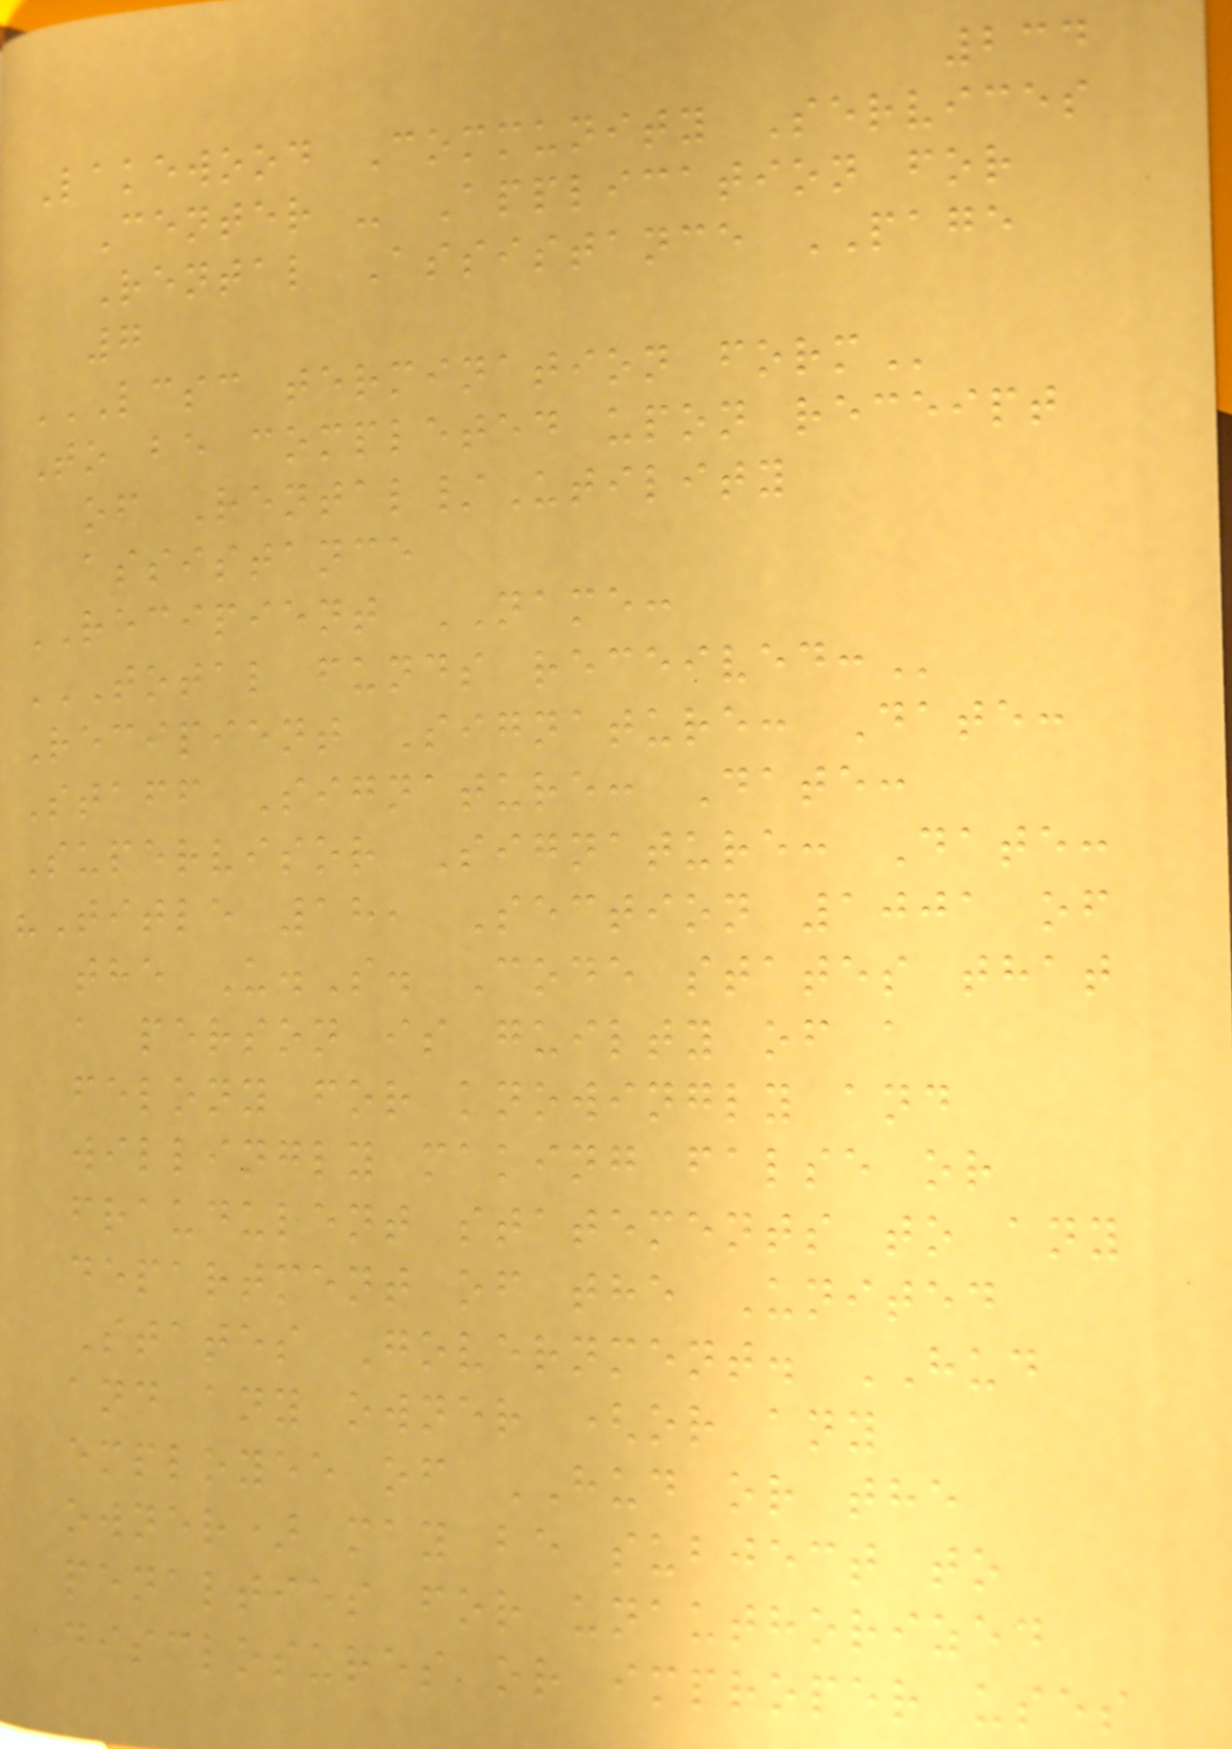234
Lakewood Community Services
Center - Application for
Rental Assistance PAGE
7
LCSC TERMINATION FORM
To be completed upon receipt
of Rental/Utility
assistance
RECIPIENT NAME:
TOTAL FUNDS RECEIVED:
Recipient Signature: Date:
Staff Signature: Date:
Supervisor Signature: Date:
"Title 18, Section 1001 of
the U.S. Code states that
a person is guilty of a
felony for knowingly and
willingly making false or
fraudulent statements to any
department of the United
States Government. HUD
and any owner (or any
employee of HUD or the
owner) may be subject to
penalties for unauthorized
disclosures or improper uses
